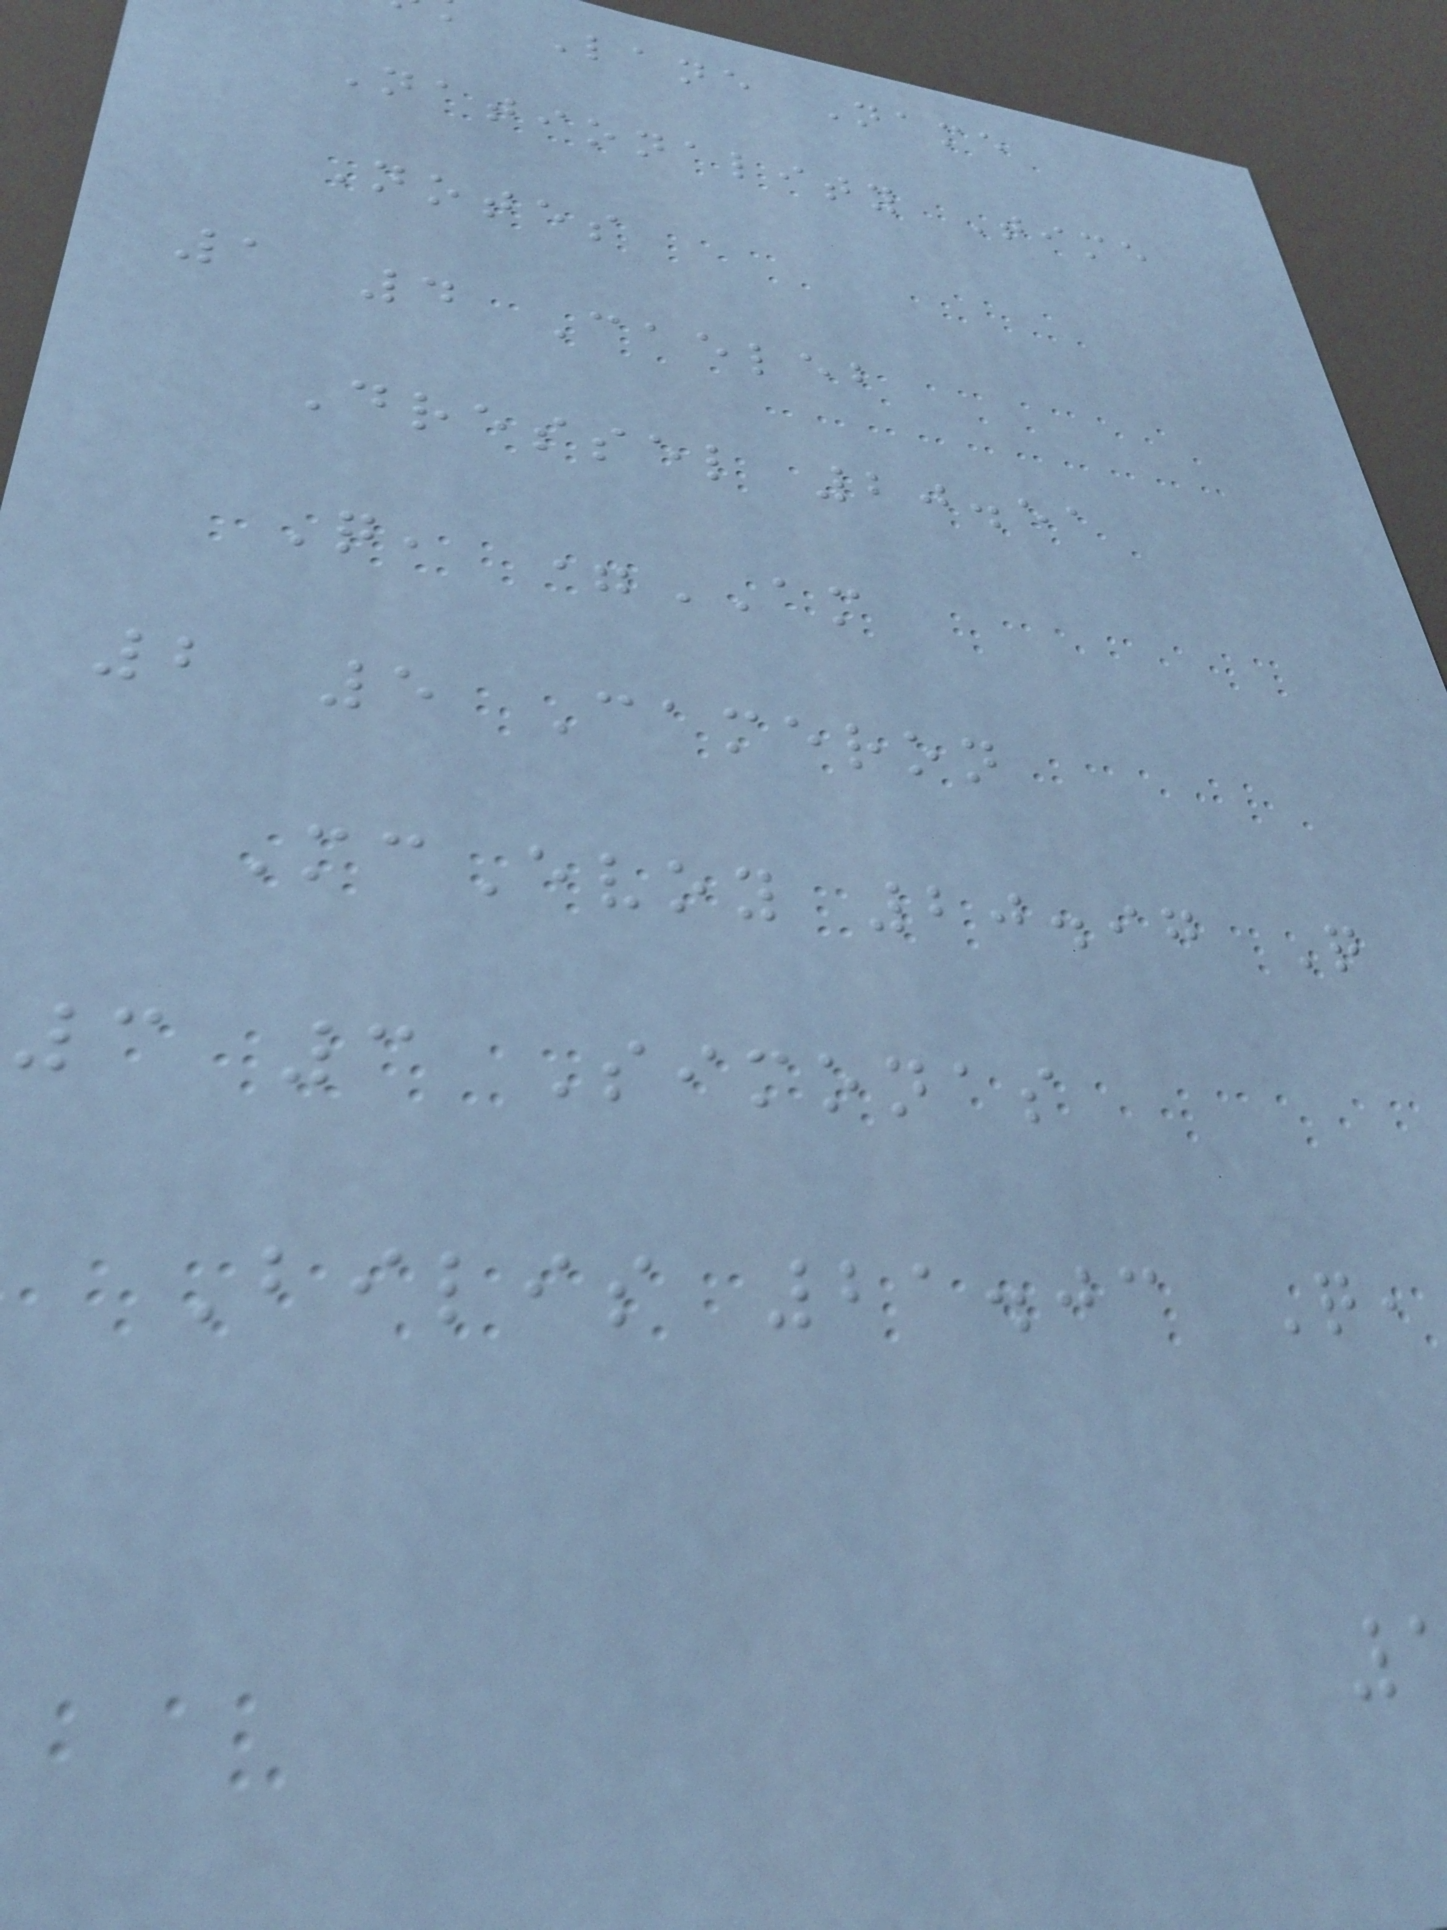Lane Name
Nationality Time
Notes
1 4 Caeleb
Dressel 20.51
Q, =AM
2 5 Cameron
McEvoy 20.97 Q
3 3 Simonas
Bilis 21.03 Q,
